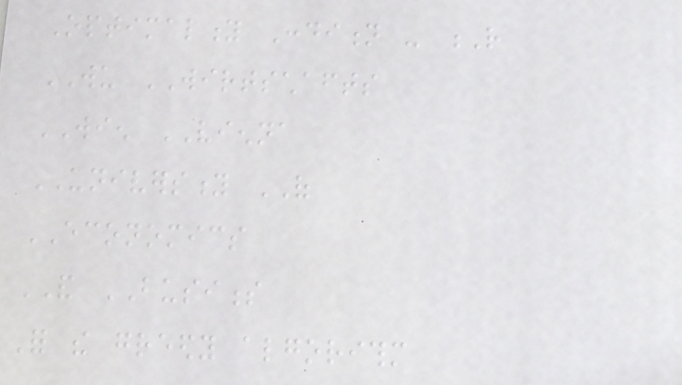Optimality Condition - R
WU WIRTSCHAFTS
WIEN VIENNA
UNIVERSITY OF
ECONOMICS
AND BUSINESS
For the greedy algorithm
